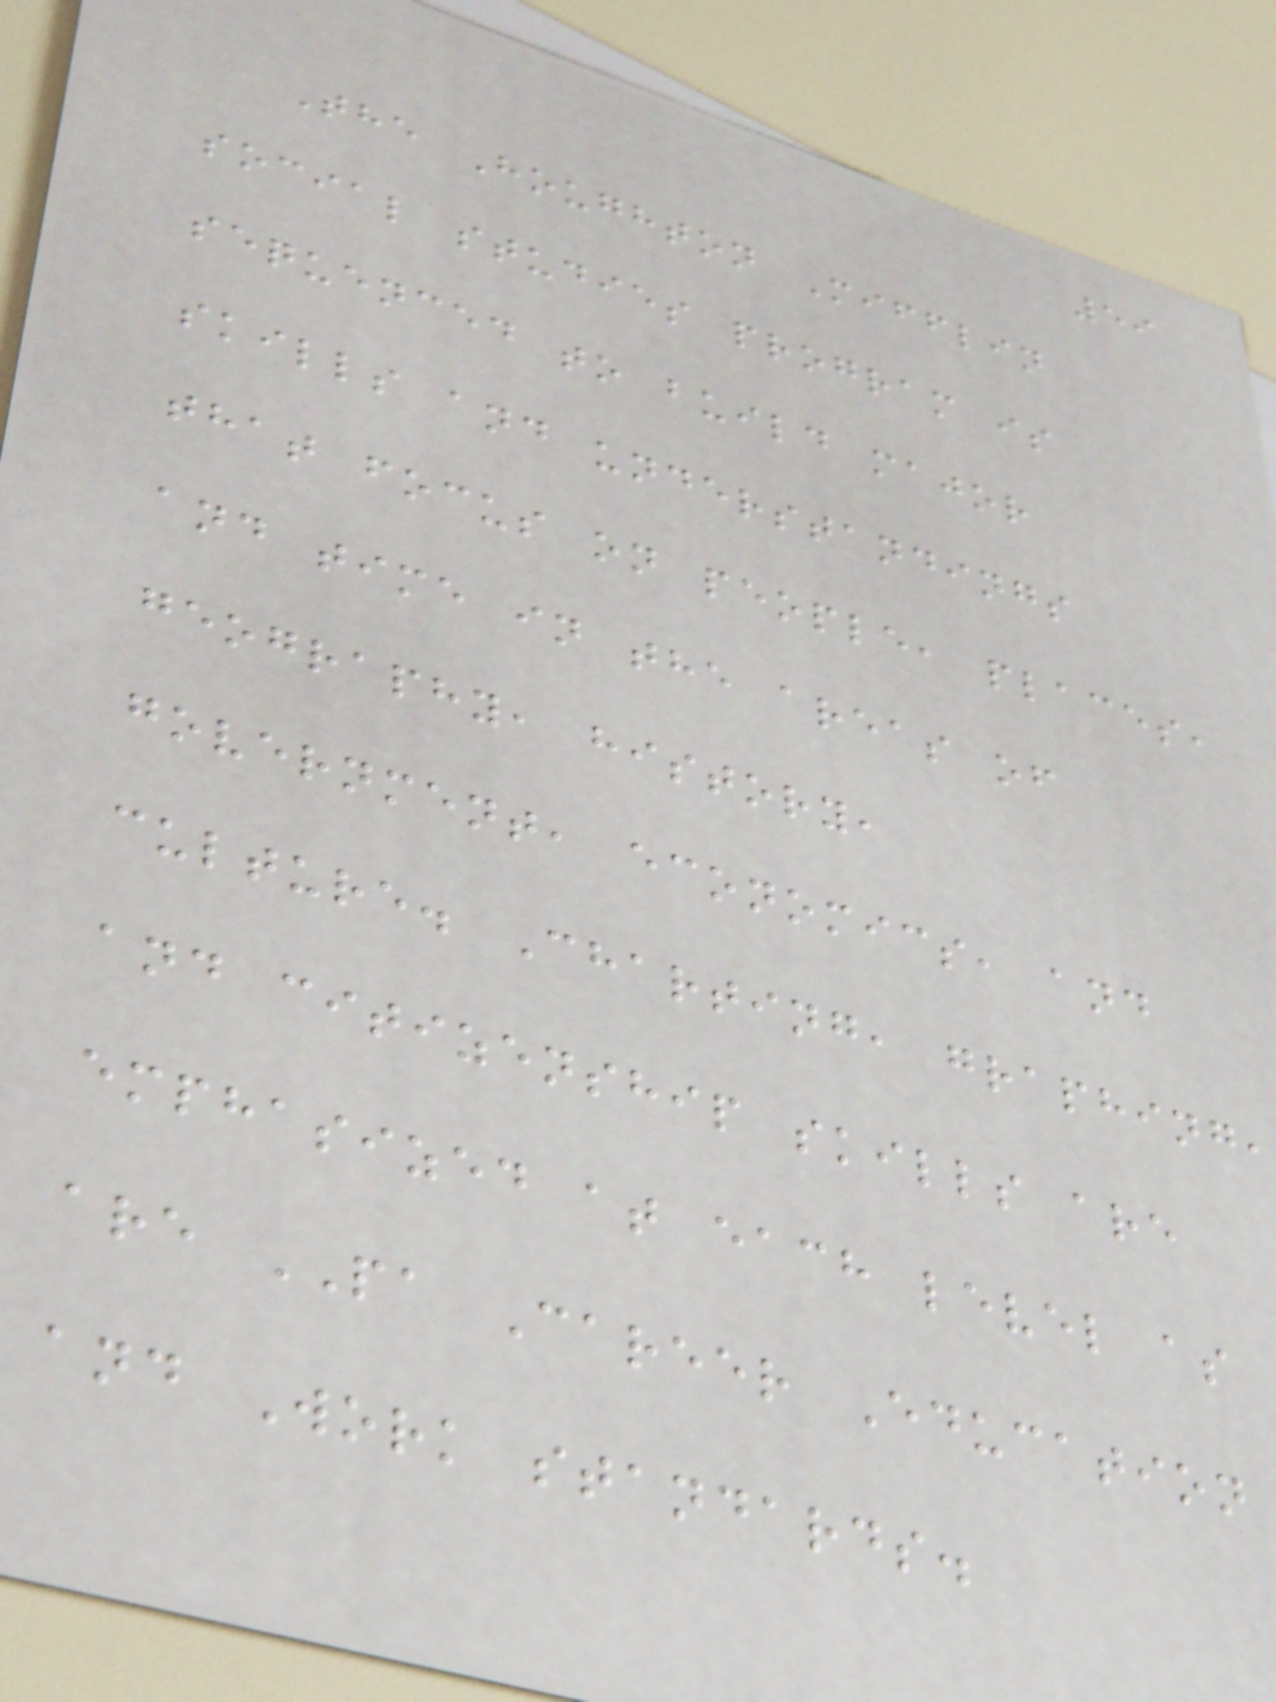59
The Houghton Mifflin
social studies program is
sequenced to build major
skills and understandings
that focus on people, places,
and time in the areas of
geography, history,
government, economics, and
culture. Charting, graphing,
and citizenship skills are
emphasized at each level as
are PA Career Education
and Work standards.
